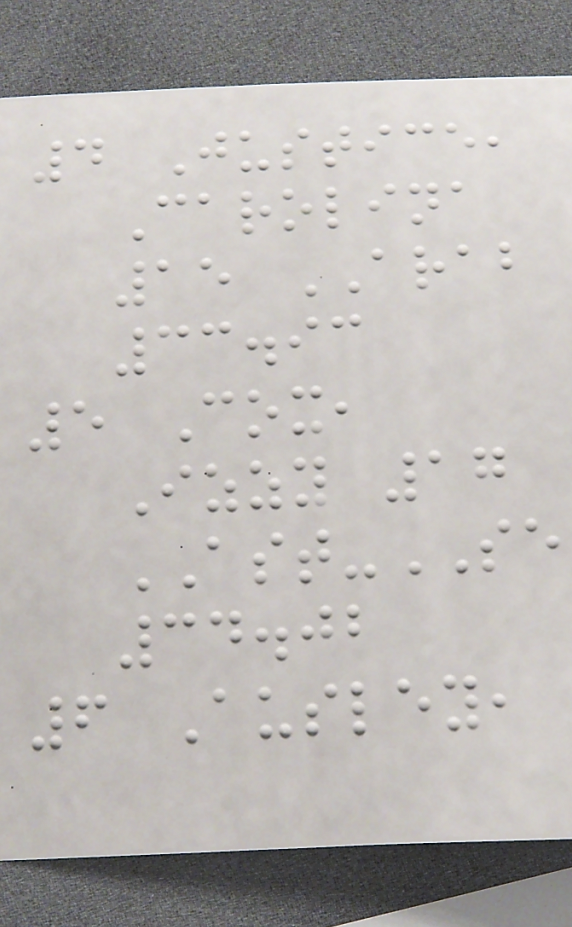4 Justice,
Carolina
15 ARAB
33.93
5 Cox,
Izzy 17
AST-SE
34.02
6 Ausley,
